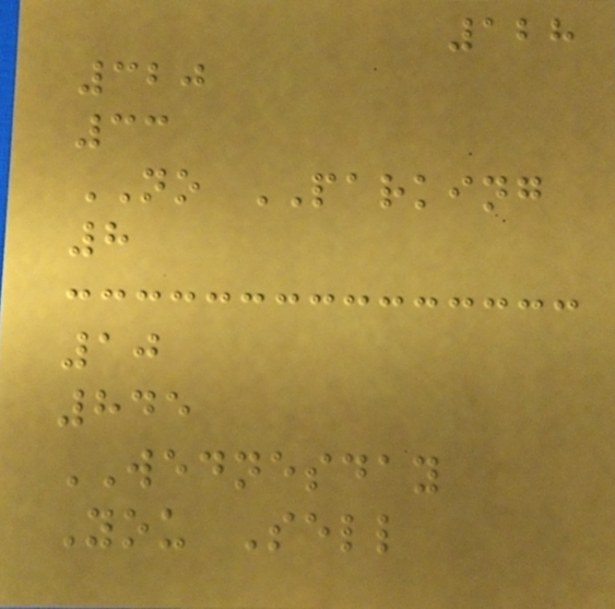128
320
33
NO PARKING
8
10
845
WEDNESDAY
You Sell
